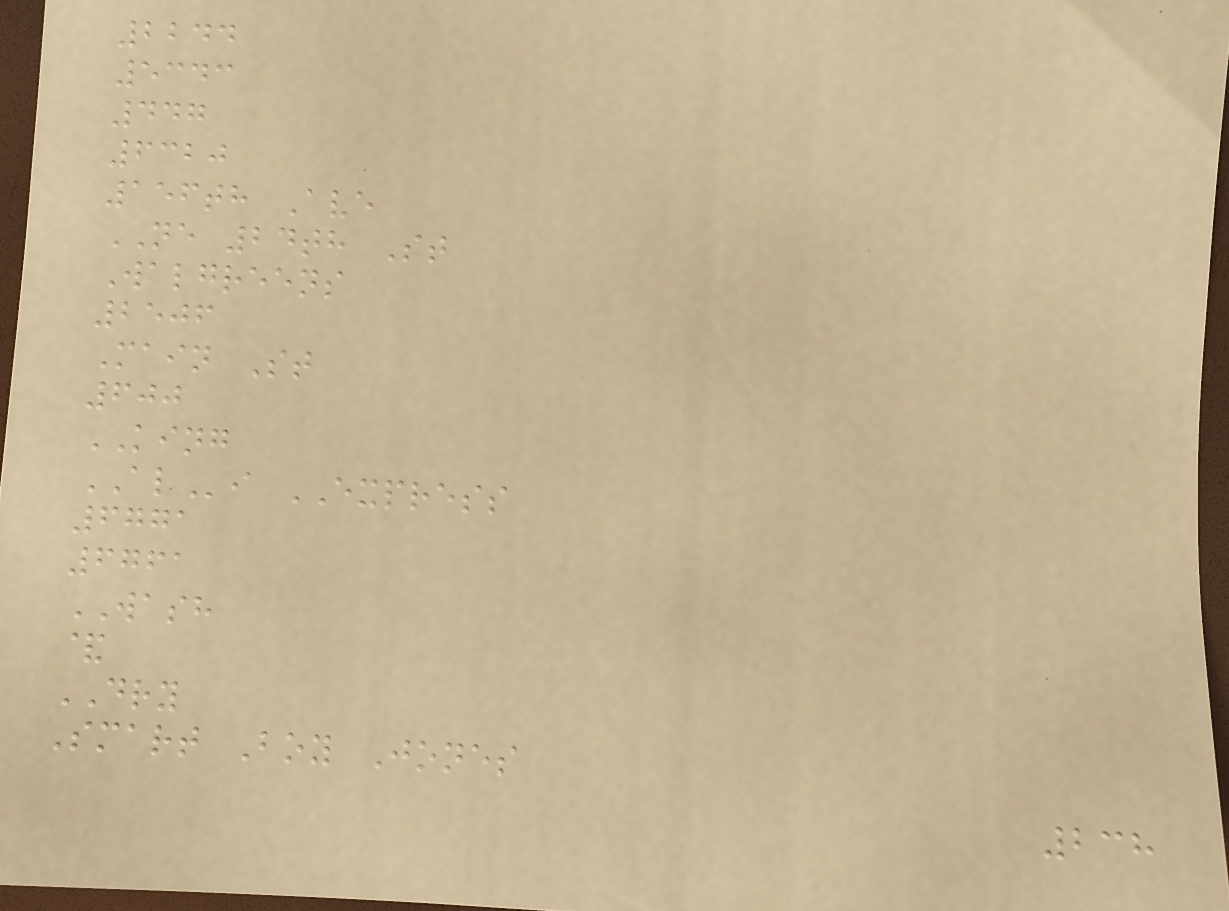2244
5343
447
6320
156th Ave
NE 24th St
Walgreens
2506
Main St
600
KING
ALi EXPRESS
6771
6761
WASH
&
DRY
Smart Boy Jones
238
